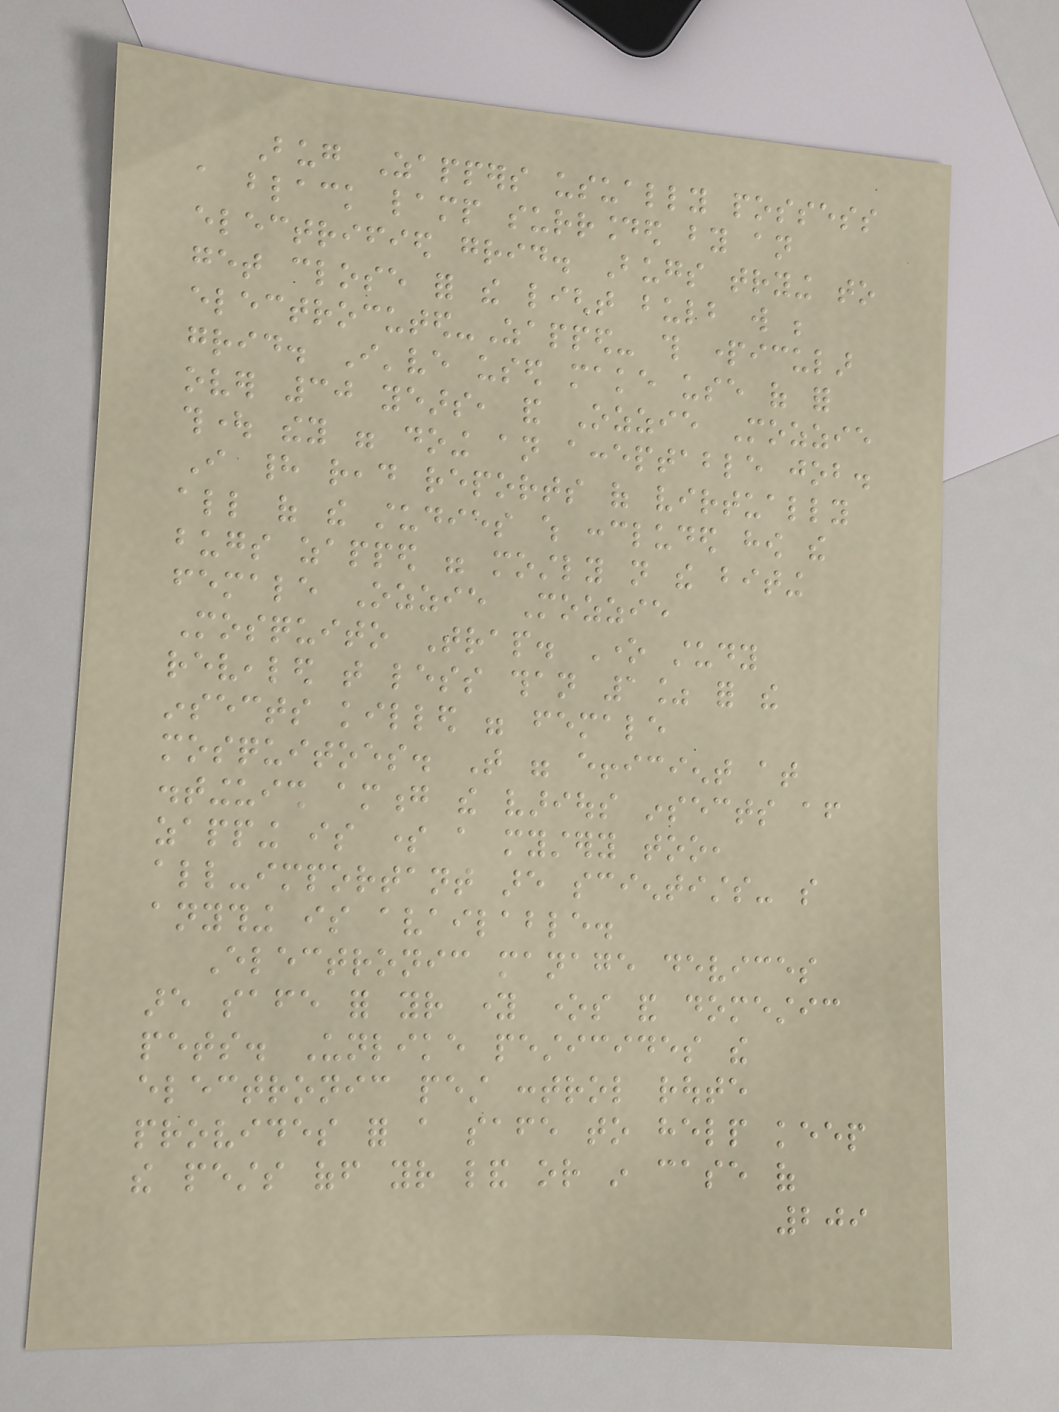Bug Zappers usually possess
a black lamp surrounded by an
electrified grid. Bugs trying to
get close for the light bulb will be
electrocuted-Zapped- this particular
grid. I've used make use of for
over 30 years, and Ozzie Mozzie
thought they were doing an acceptable job.
I had read reports of virtually
all of the studies which concluded how the
bugs zapped were mostly not the biting
female Ozzie Mozzie
Mosquito Trap. One study
revealed that less than 1% for the
insects killed were female
mosquitoes. That were efficient at
distinguish among the various insects after
zapping is some a mystery too,
all-important are scientists- so
anything is available.
Electronic manage devices
are safe for your young ones and domestic
pets. Unlike pesticides the
electronic pest control route
provides for a safe to help keep
the pests off your land or in case of
209
